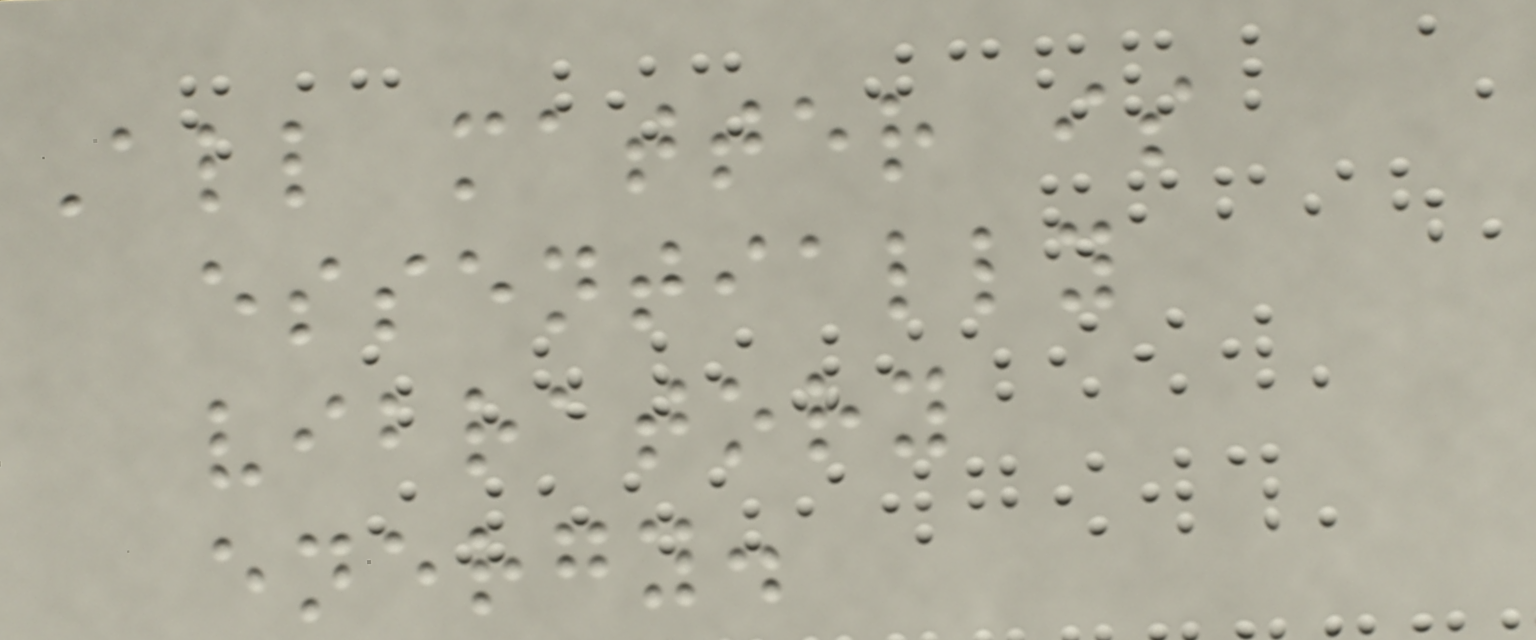All matter is
essentially
vibratory
energy.
